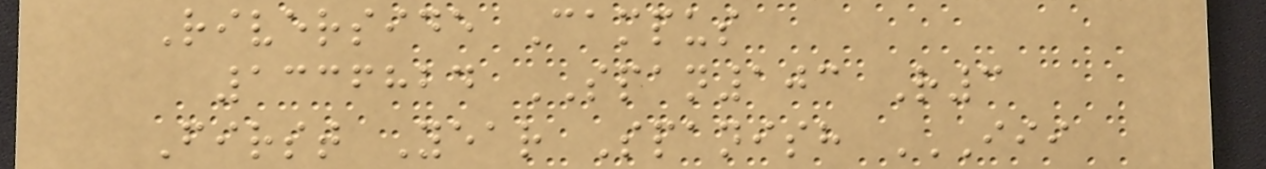Riverside Campus
1336824 SPAN103 R3
First Year Spanish III
